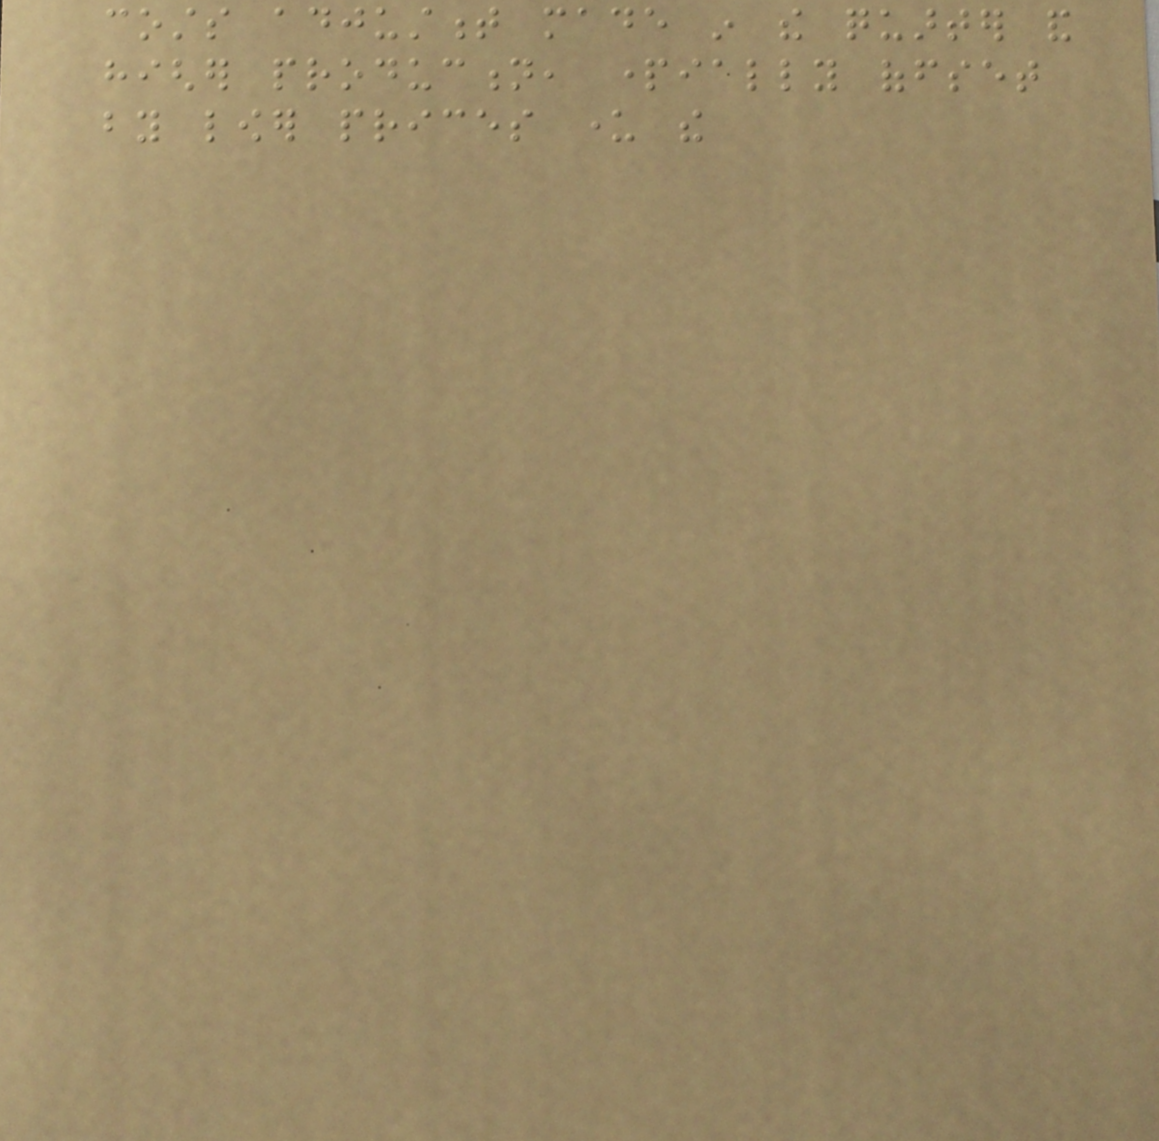costs adjustment made in the quarter and
higher production, partially offset
by lower prices under the
